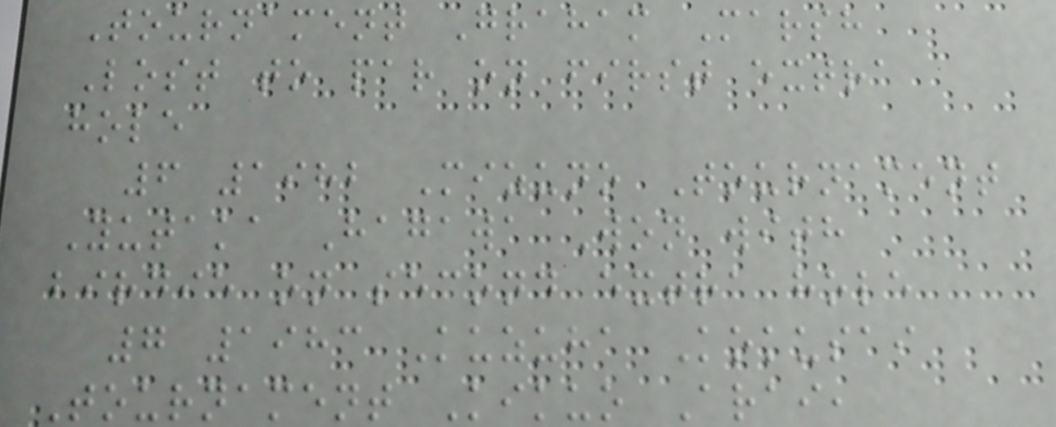Tournament Graham Marsh
Lost to par on first extra
hole
6 1982 Mizuno Tournament
Yutaka Hagawa Won with
birdie on second extra hole
7 1983 Kuzuha Kokusai
Tournament Kikuo Arai,
